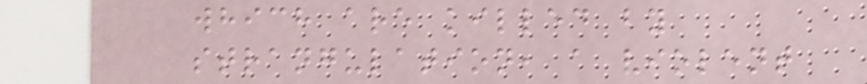which are killed by
strangulation, a violent
